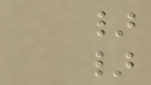}
}
